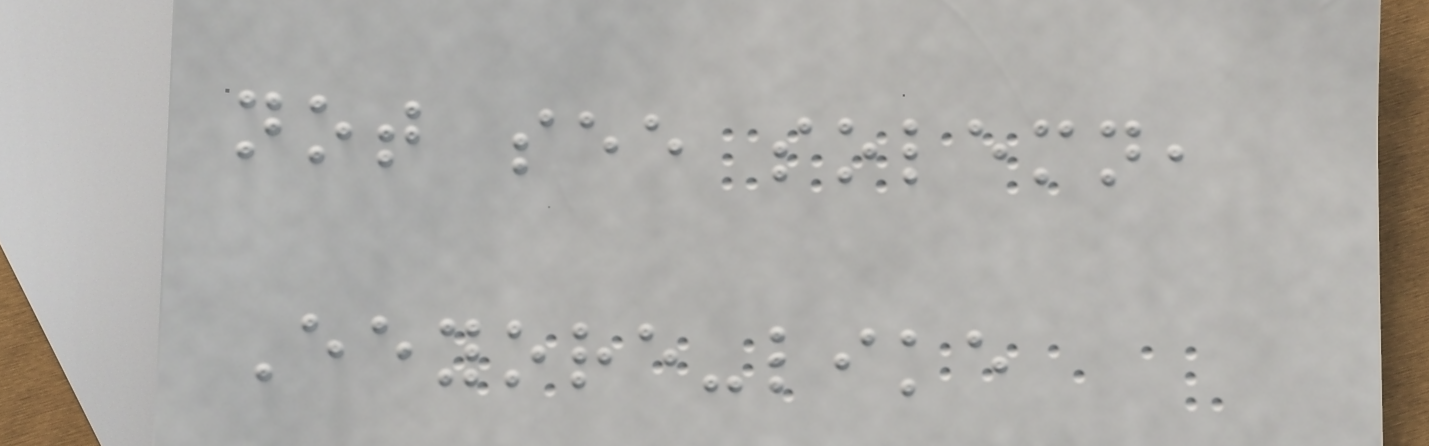not see solemn,
Eeyore-like
